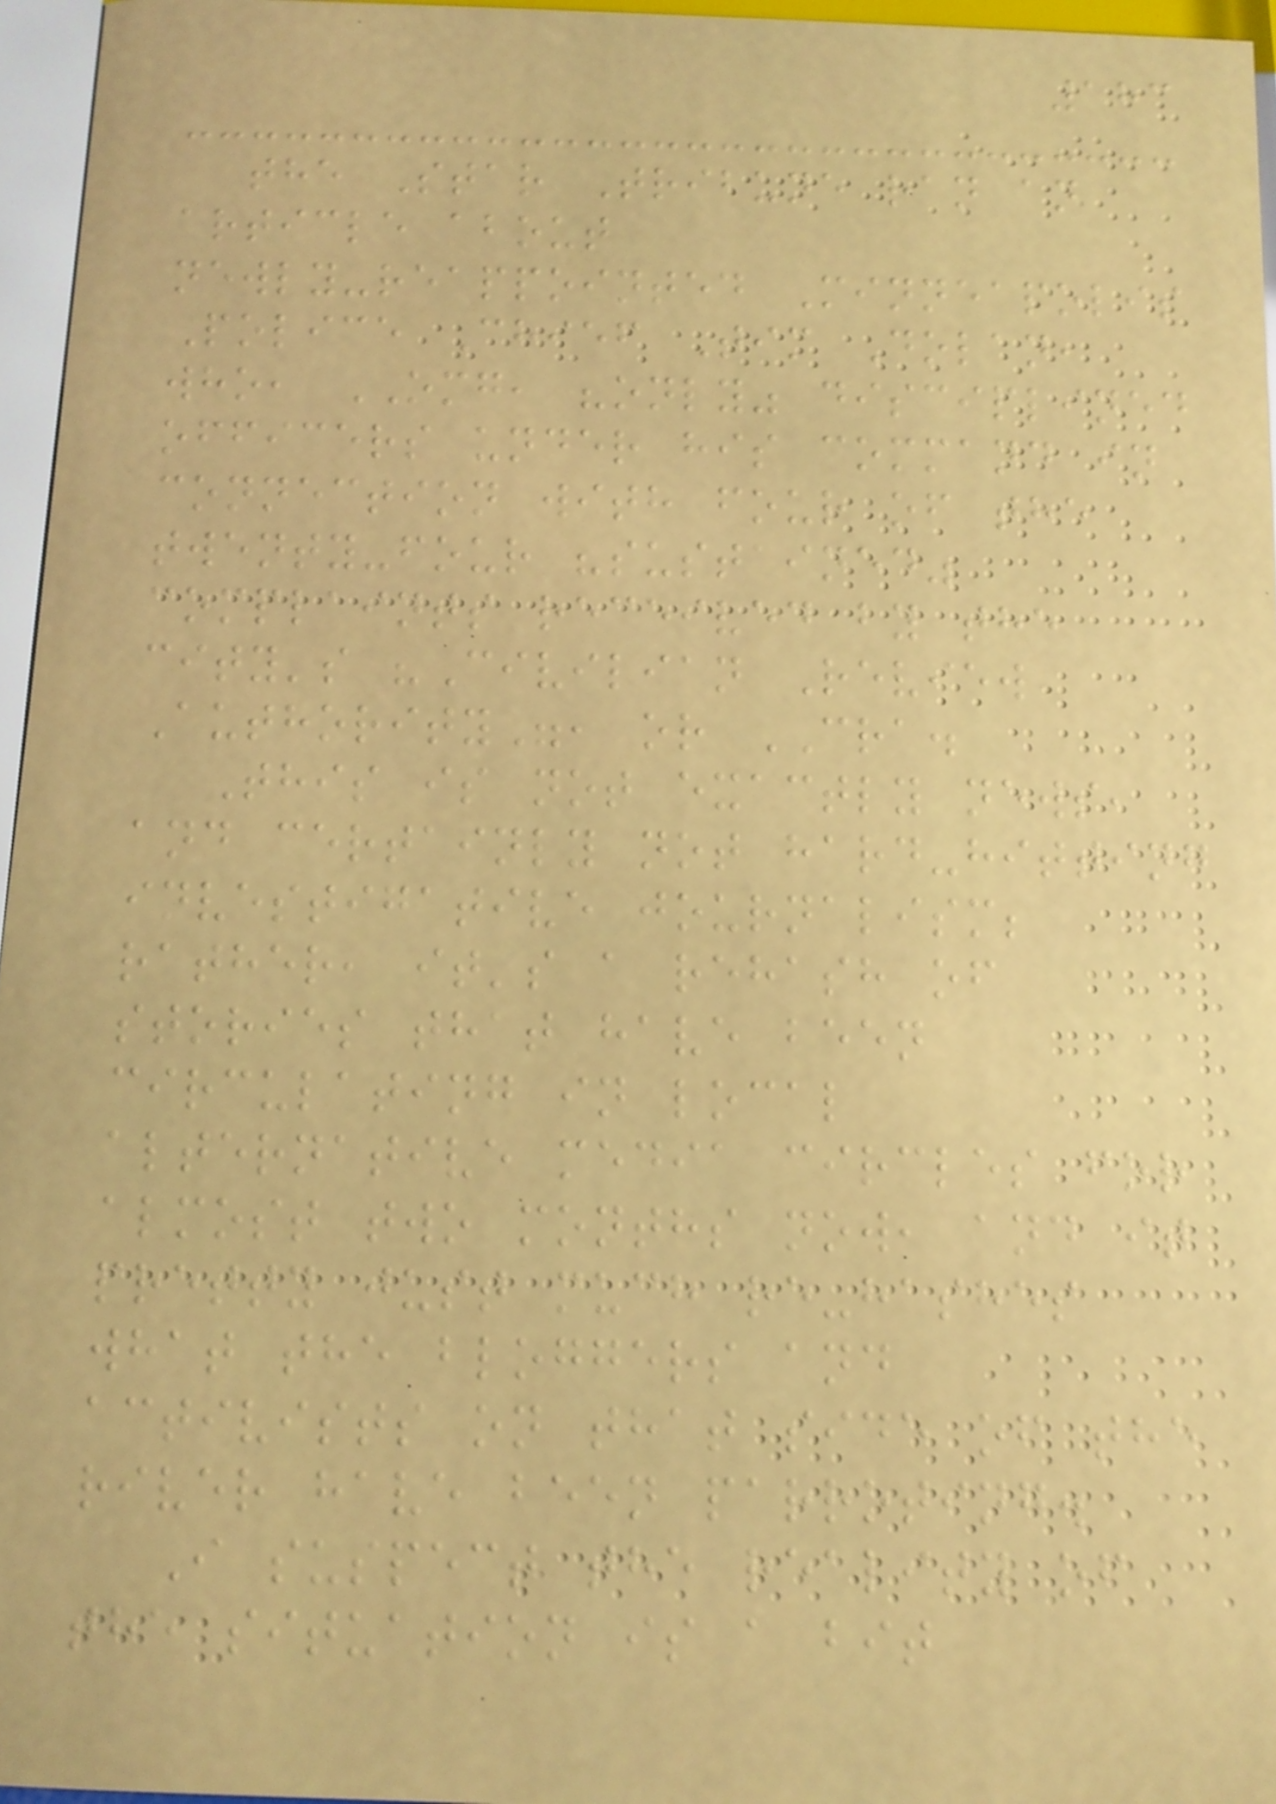183
the Star Tribune ran an
article about
newly-reappointed Minneapolis
Police Chief Tim Dolan,
who, OMG, "only" disciplined
officers under his command in
connection with four of the
twenty-four "sustained"
complaints received by the
city's "Civilian Review
Authority", or CRA.
This is not exactly news,
and certainly not hard-hitting
investigative journalism;
rather, it's a rehash of
stories that have been
circulating in local
alternative media circles for
almost two months now, and it
pretty just much re-hashes
what the bloggers and
activists on that side of the
river have been parroting.
I suspect the reality of
the situation is a bit
